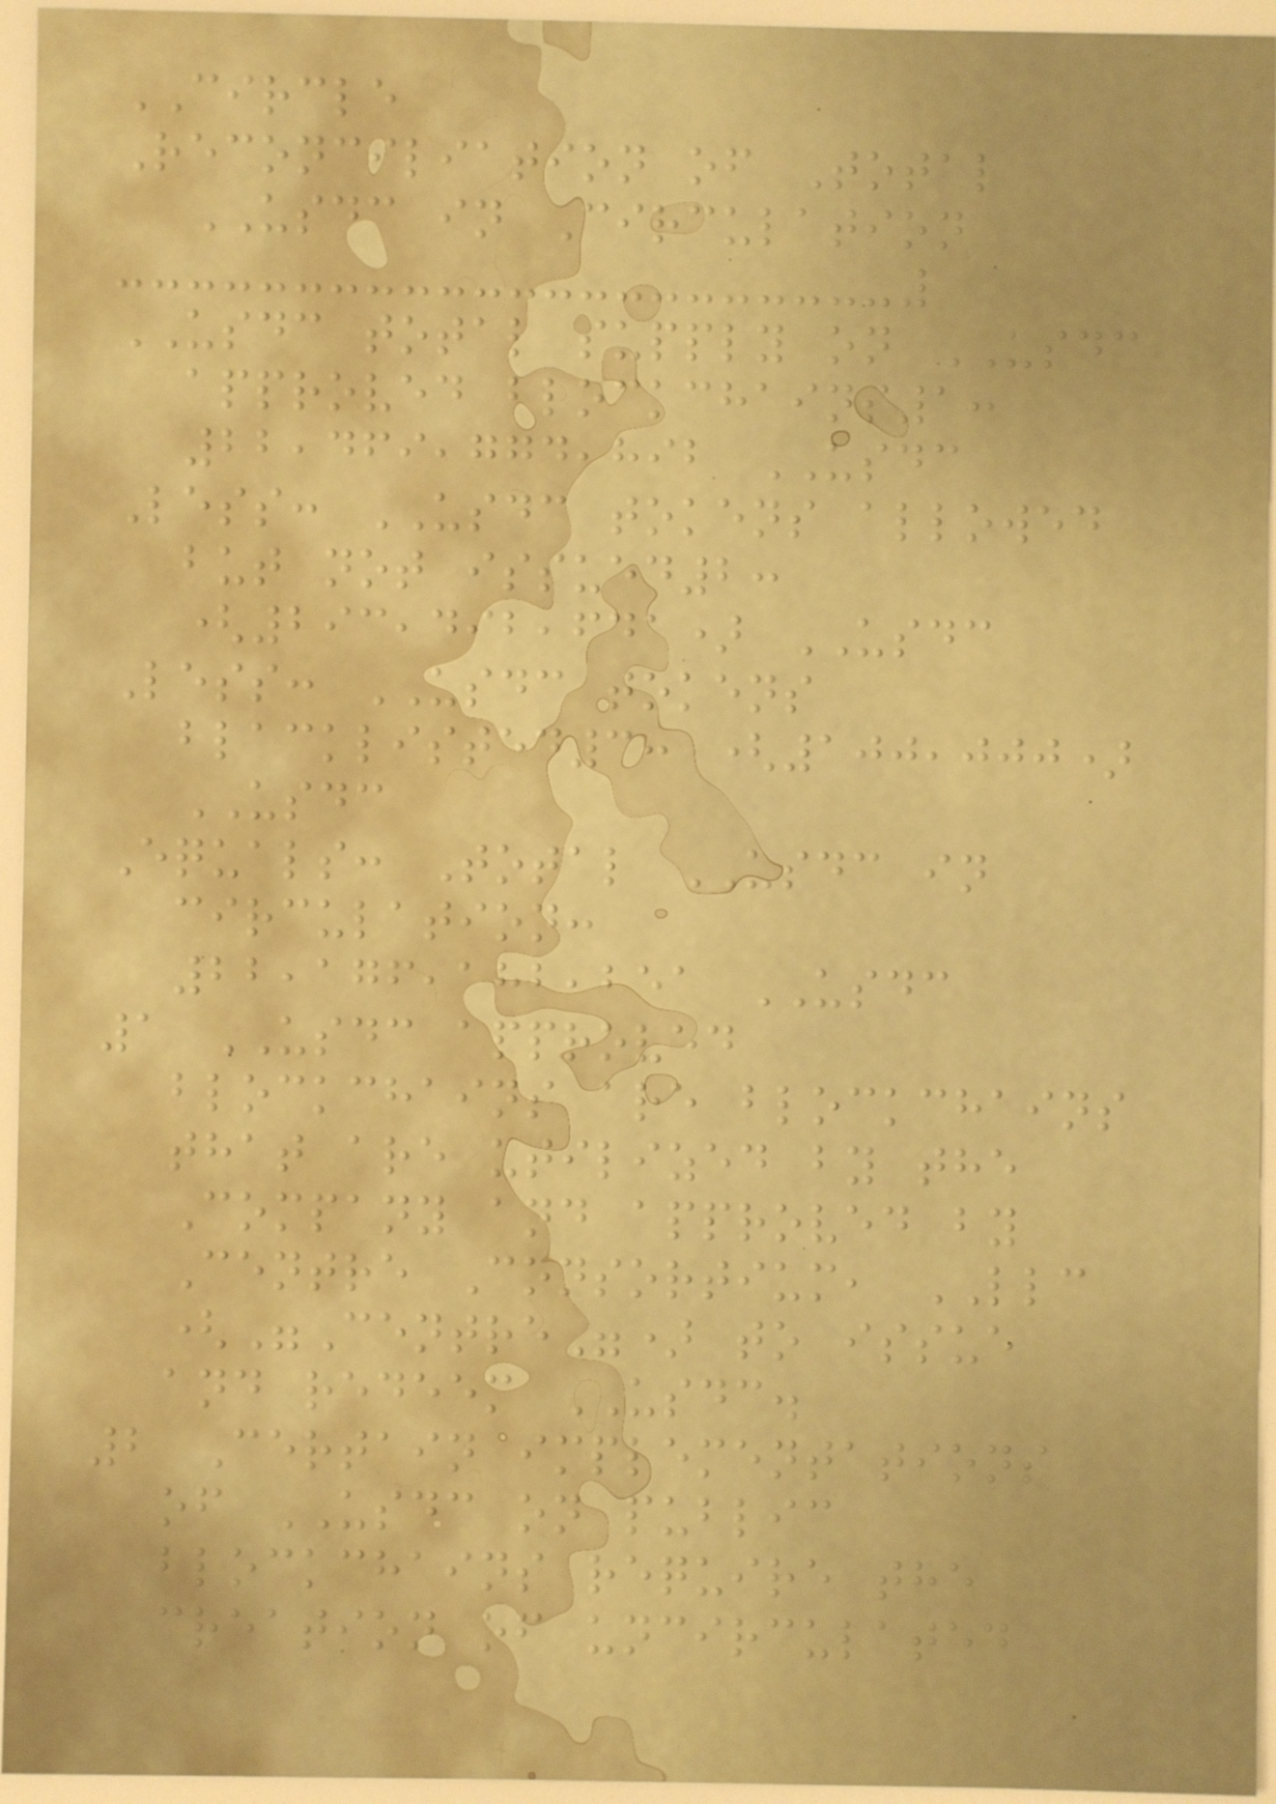CIRCLE
Reconciliation of Total
USDC in Circulation
USDC total supply on USDC
approved blockchains1:
22,469,774,892 USDC
Less: USDC tokens allowed
but not issued2:
(293,492,641) USDC
Less: USDC tokens
blacklisted3: (100,000)
USDC
Equals: Total USDC in
circulation:
22,176,182,251 USDC
1 USDC approved
blockchains are blockchains
that are utilized by the
Company and approved by
Centre Consortium, LLC
("Centre") to issue
and redeem USDC.
2 Certain implementations
of USDC on public
blockchains require the
creation of uncirculated
